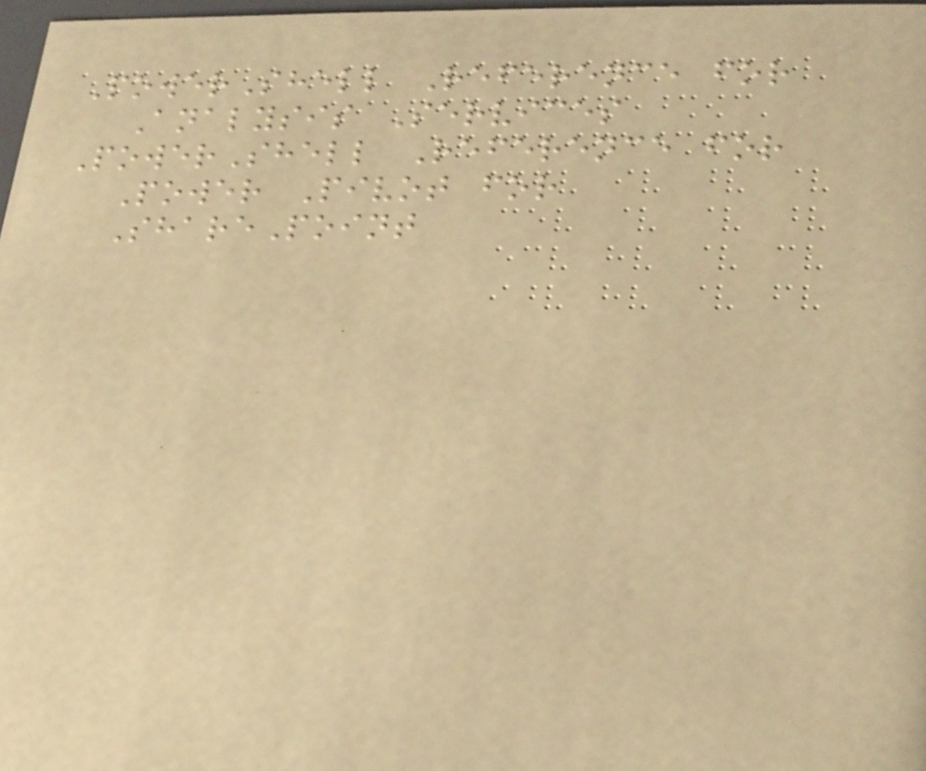PowerShell Reference for
Analysis Services
PowerShell Reference for
Power Pivot for
SharePoint
